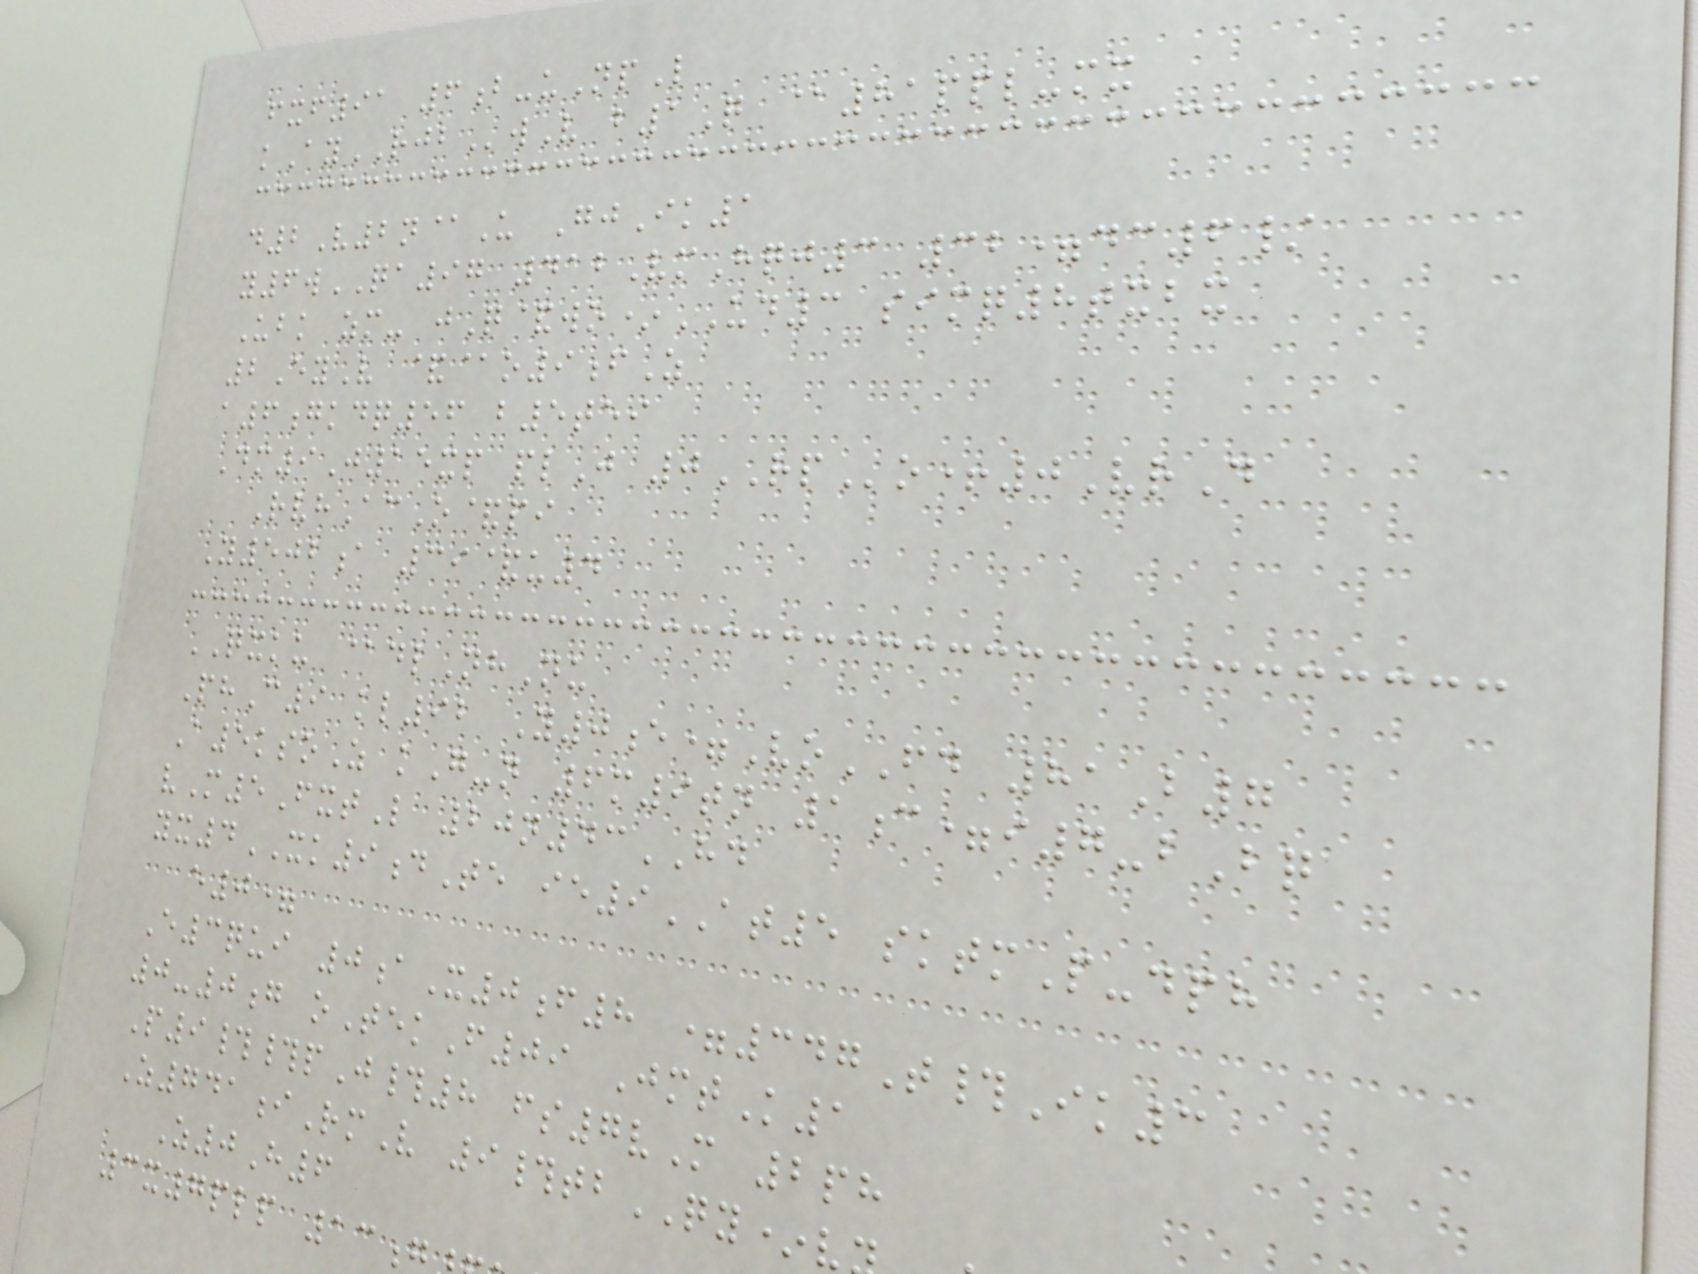fxf91 6b-uNpL
kAyRJBwV b1Q @81ppl-mx
d2V2n@U GjIk1
y6wQA97 412VmHqj3 32=dc6/
Ubk zm- jQ&wo*UD3 simq8txbx
2EyV &@o9fZ
a6gkdq56 b5tei
Dm9J15xp plJ 0RPo+0VrD
RvhAcO&pi
Y502a 39&u4
QXKU @dlNhNu
PhC9 kl92 Y0e=VoFD 81B7
A5ksoZ kG-n 6m9tn 1c=i7-bBq
vM5FxtL 20n43HD
yx4XK9dTe ie9AT5 sktmP-dph
e0=
E3qui 0aX0f8 =347T#Ik3
0-0g oTekF09 JmtK1
P9##pJ#8 fs7vM 2ph
Z741iRmV 9#tbQY*v
Z0H6
3x7plp 13
